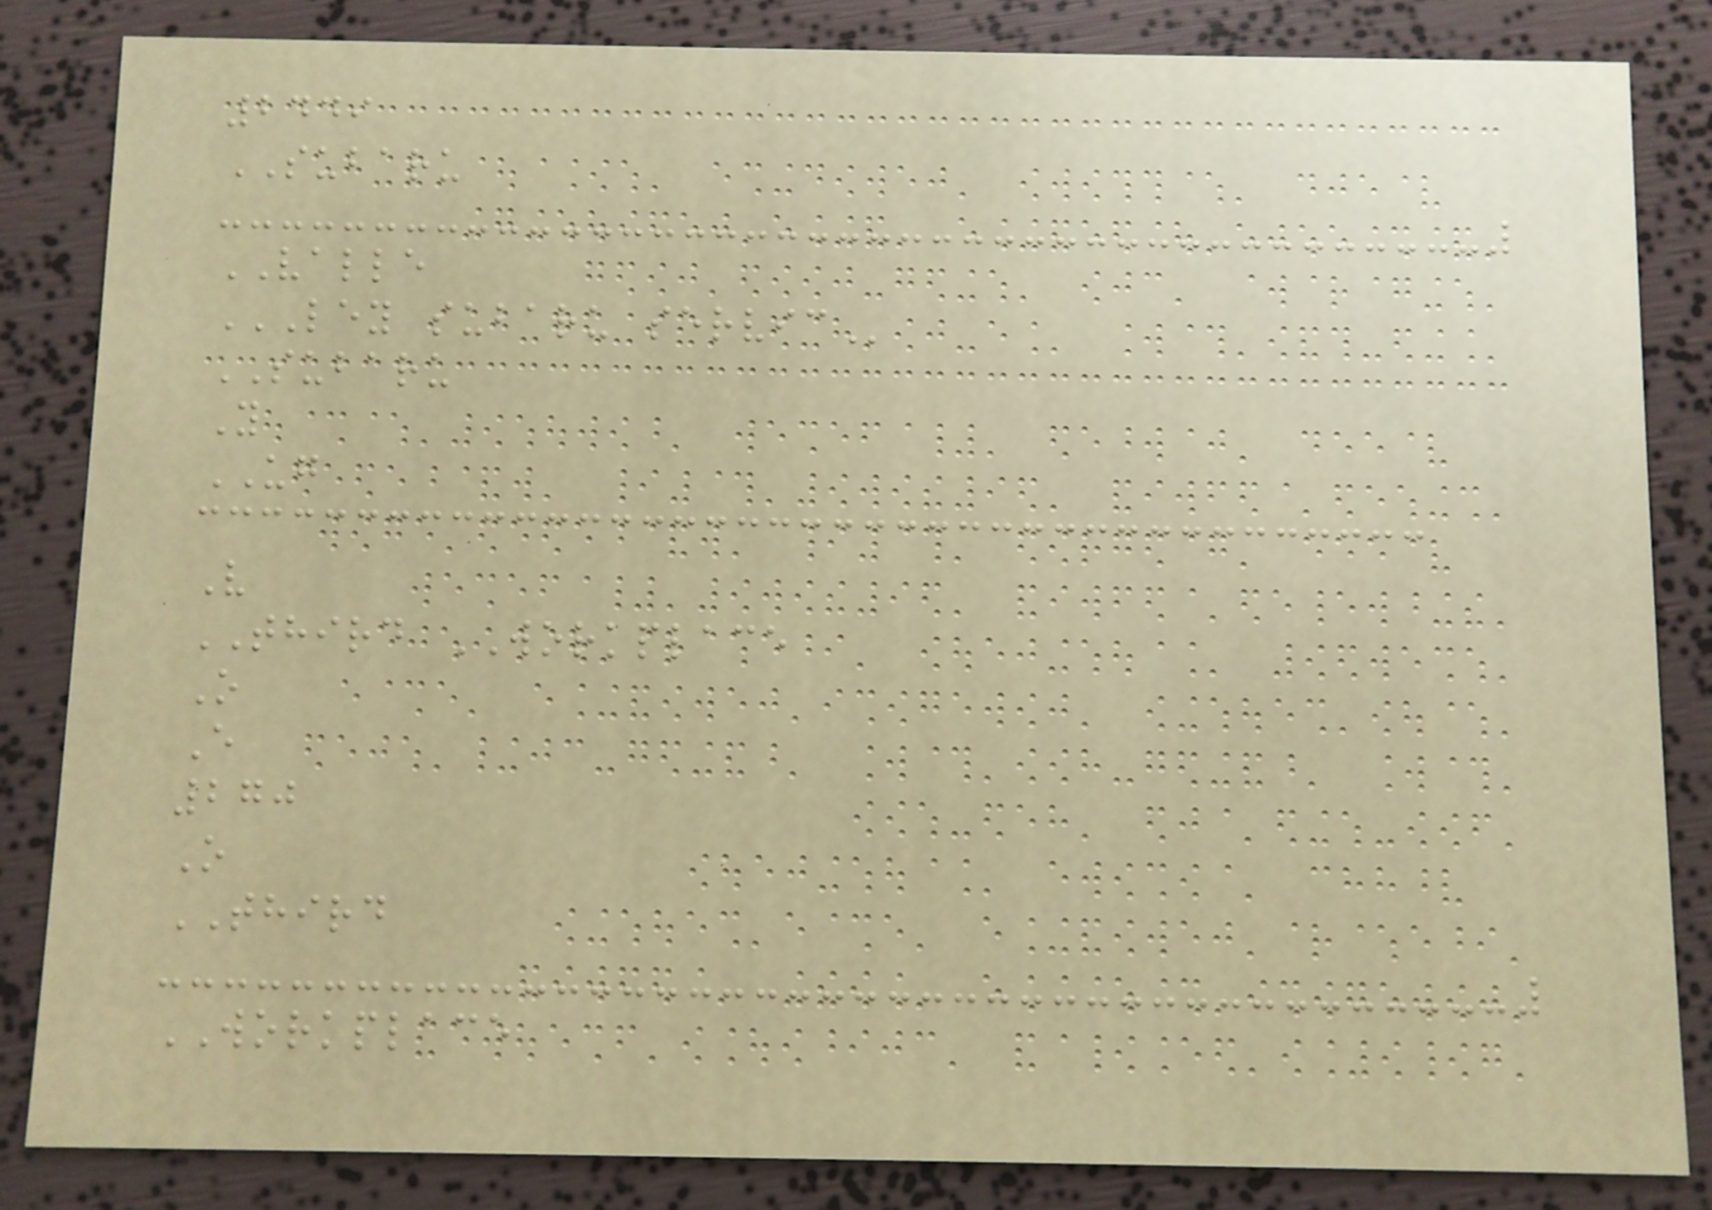2449
SUBARU
VALLE
LEY SUBARU SERVIC
SUBARU
Y
UG
V
THIRD WORKPLACE
O
E
270
O
THIRD
WORKPLACE
